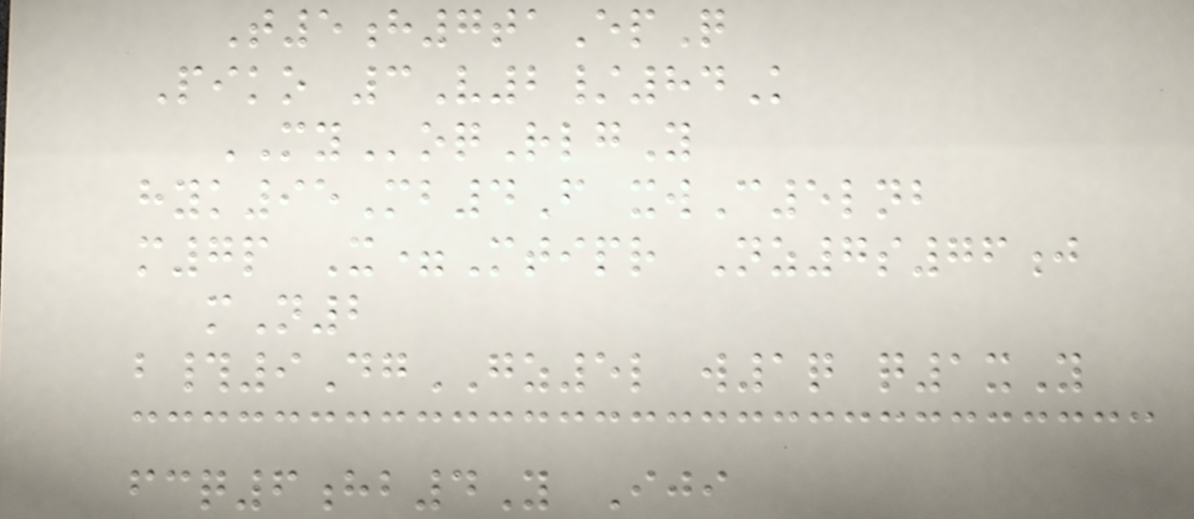T5h7taEpQ
Piko 3V2/84K
MYoqRlgY
hyk95Mb4F xwC5lnb
m7p X=Mtipr Nz7s76j
mN2
b#9DgGZ5l w1q q1xY
fcq6hb4Y Iji
